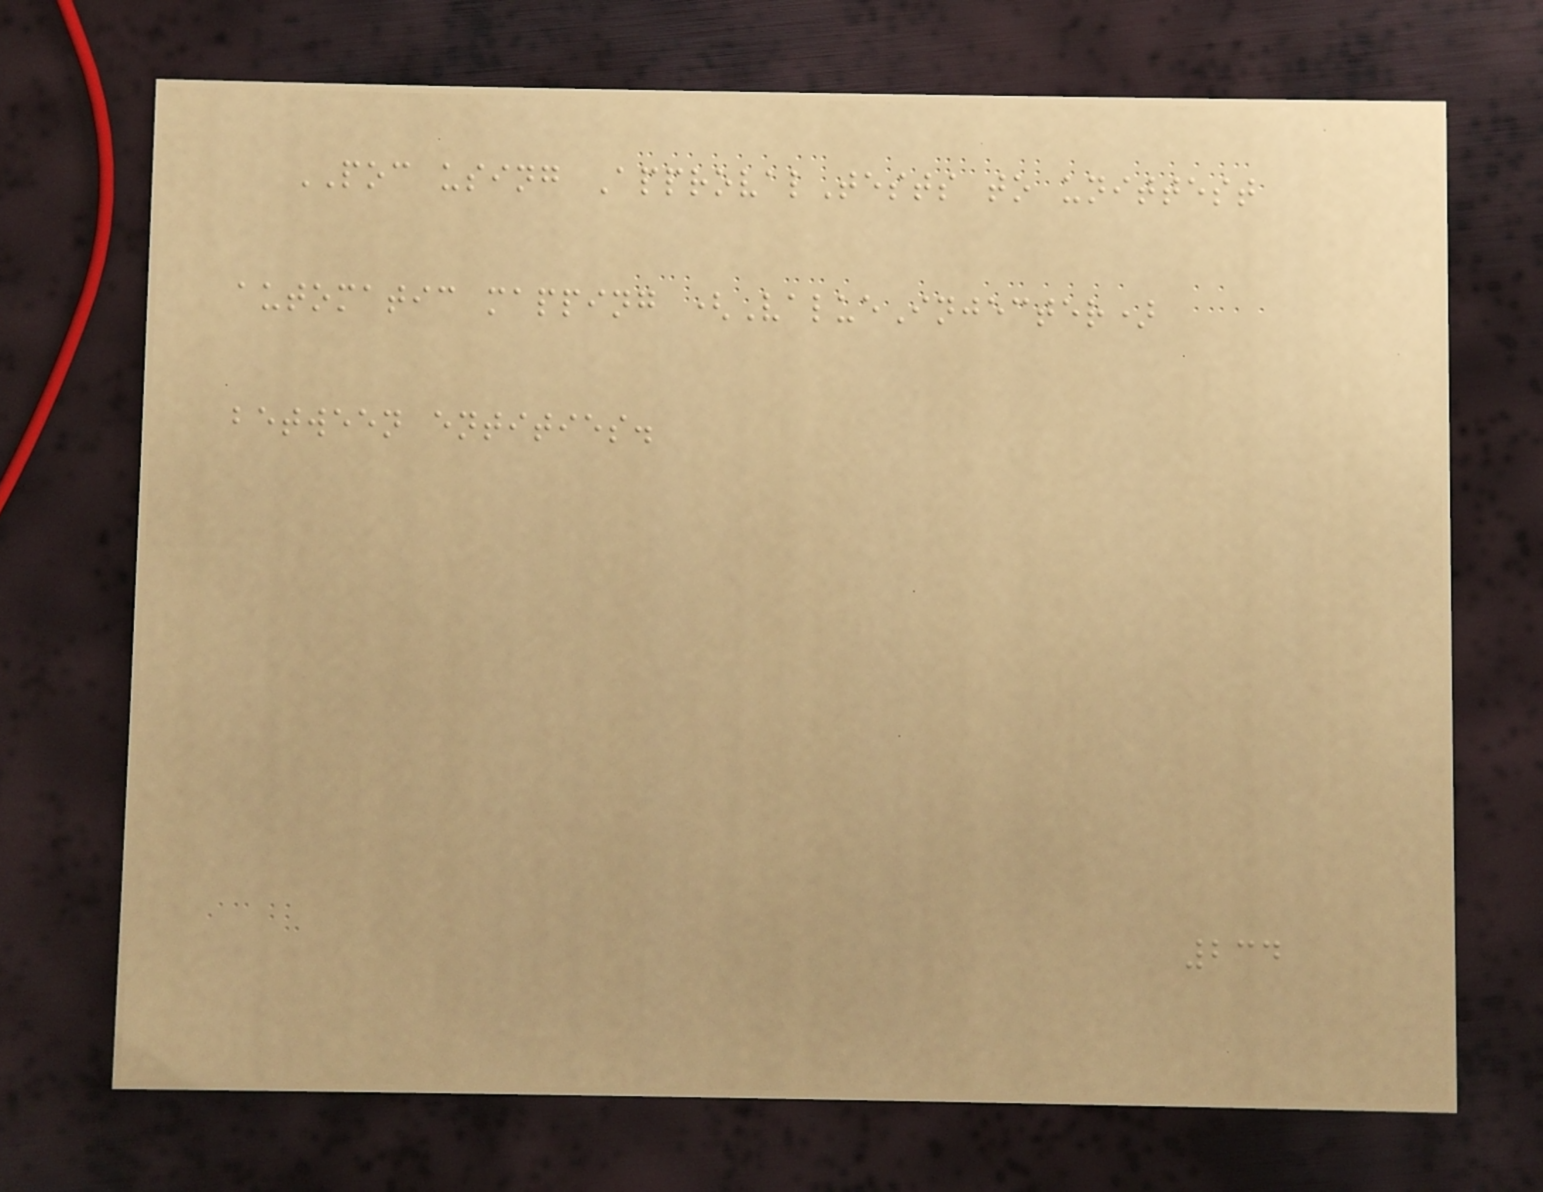POC using ApprovalTests to unittest
automatic mapping (ValueInjecter)
between entities.
234
